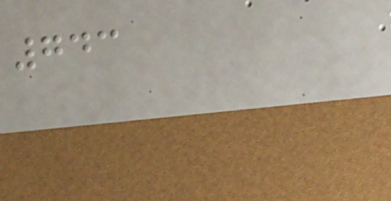743
